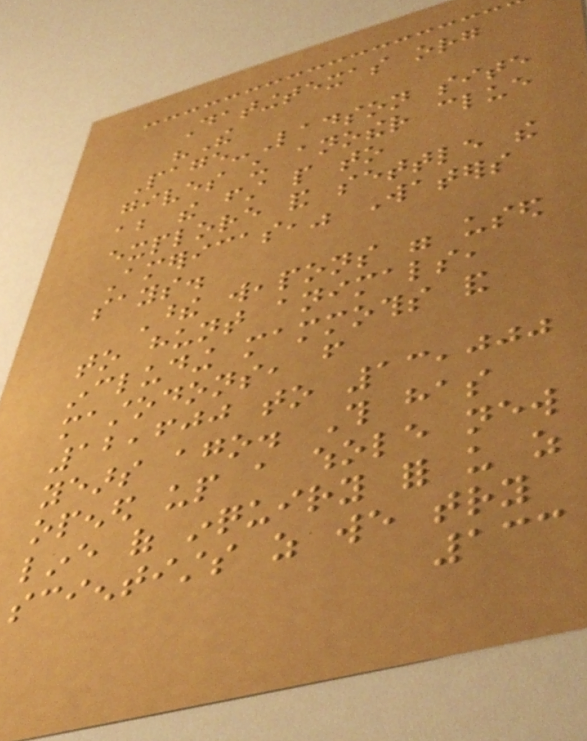Datingtexas org
"The
Page-Ladson site
gives us another clue
about the first people to
explore and settle the
Americas," Waters
says.
These weapons were used
to hunt animals,
including mammoths and
mastodons, from
12,600 to 13,000
years ago. This has
opened up a whole new
line of inquiry for us as
scientists as we try
133
